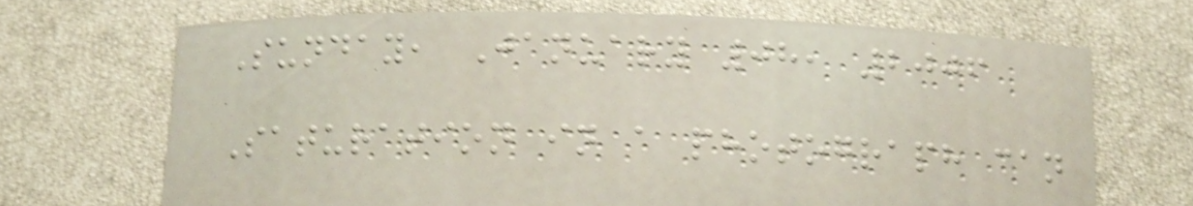Sunday, January 08, 2006
Saturation in a photograph can
